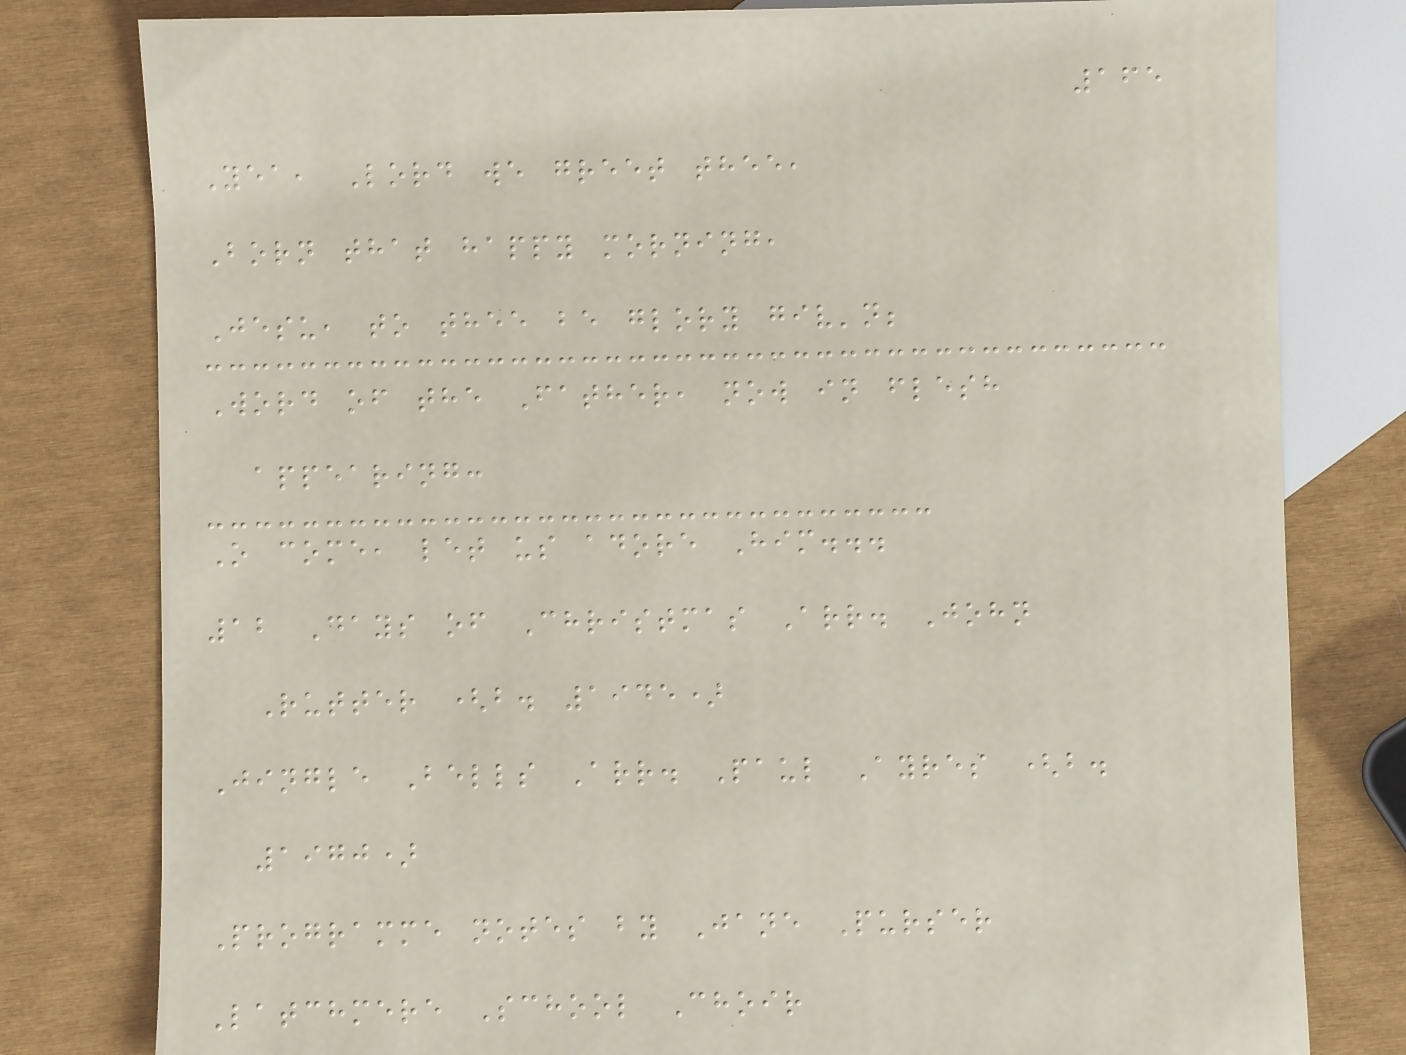165
Yea, Lord we greet thee,
Born that happy morning,
Jesu, to thee be glory giv'n;
Word of the Father, now in flesh
appearing:
O come, let us adore Him...
12 Days of Christmas Arr. John
Rutter (b. 1945)
Jingle Bells Arr. Paul Ayres (b.
1970)
Programme notes by Jane Purser
Latchmere School Choir
